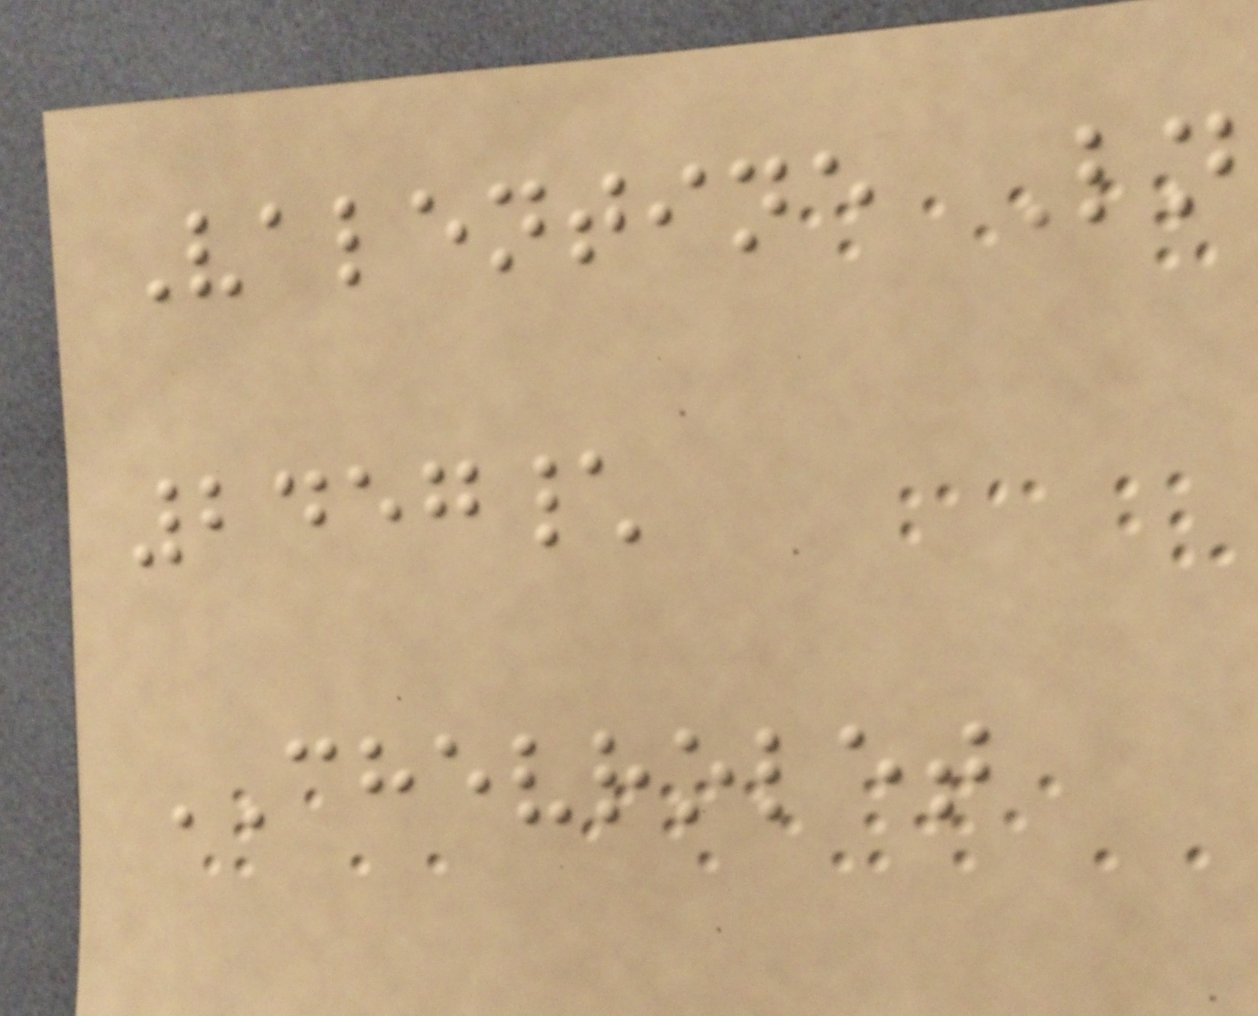Valentine Ln
2457\
CHEVROLET
